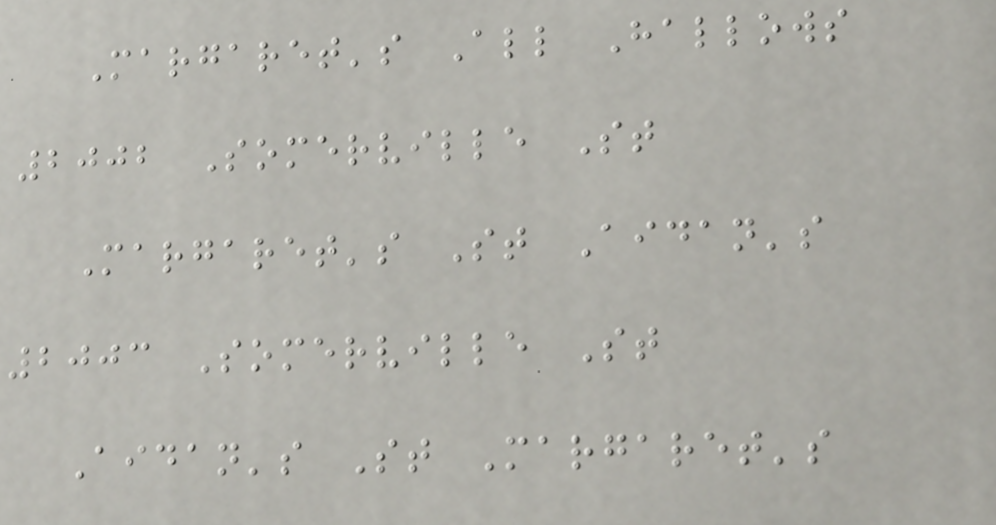Margaret's All Hallows
2002 Somerville St
Margaret's St Aidan's
2003 Somerville St
Aidan's St Margaret's
